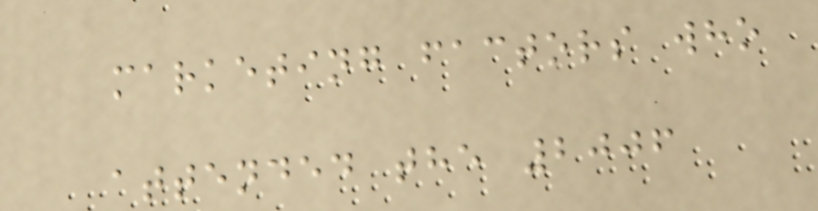marketing factors who
attended the 2006
